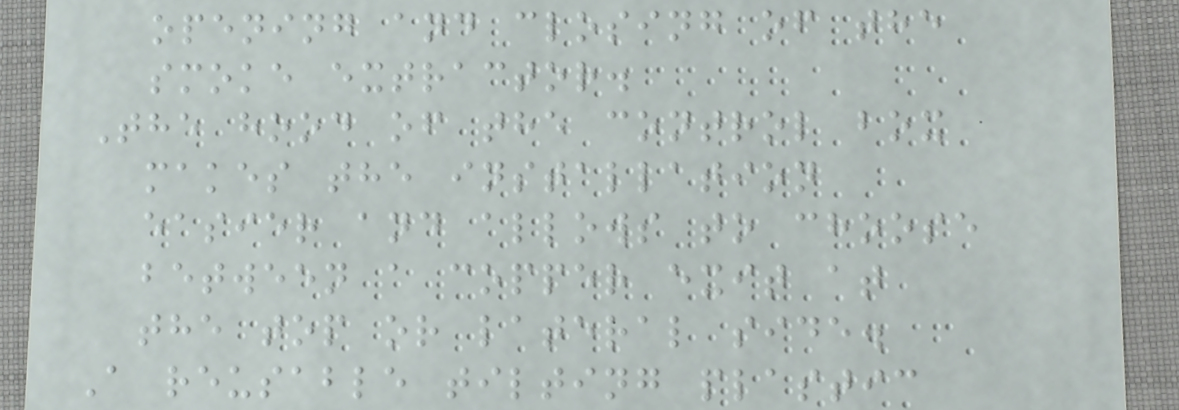opening and closing of the
smoke extractor.
The hood of the control box
makes the installation
easier and allows to choose
between a copper exit at
the top or lateral side.
A reusable tilting plastic
